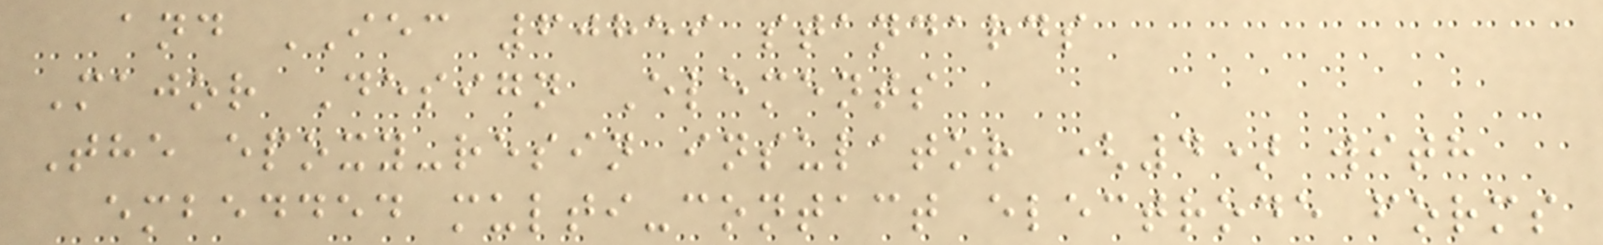and IEC 60859 standards
Major Design Elements
The epoxy-resin insulator (4) with
embedded multi-contact electrode forms
